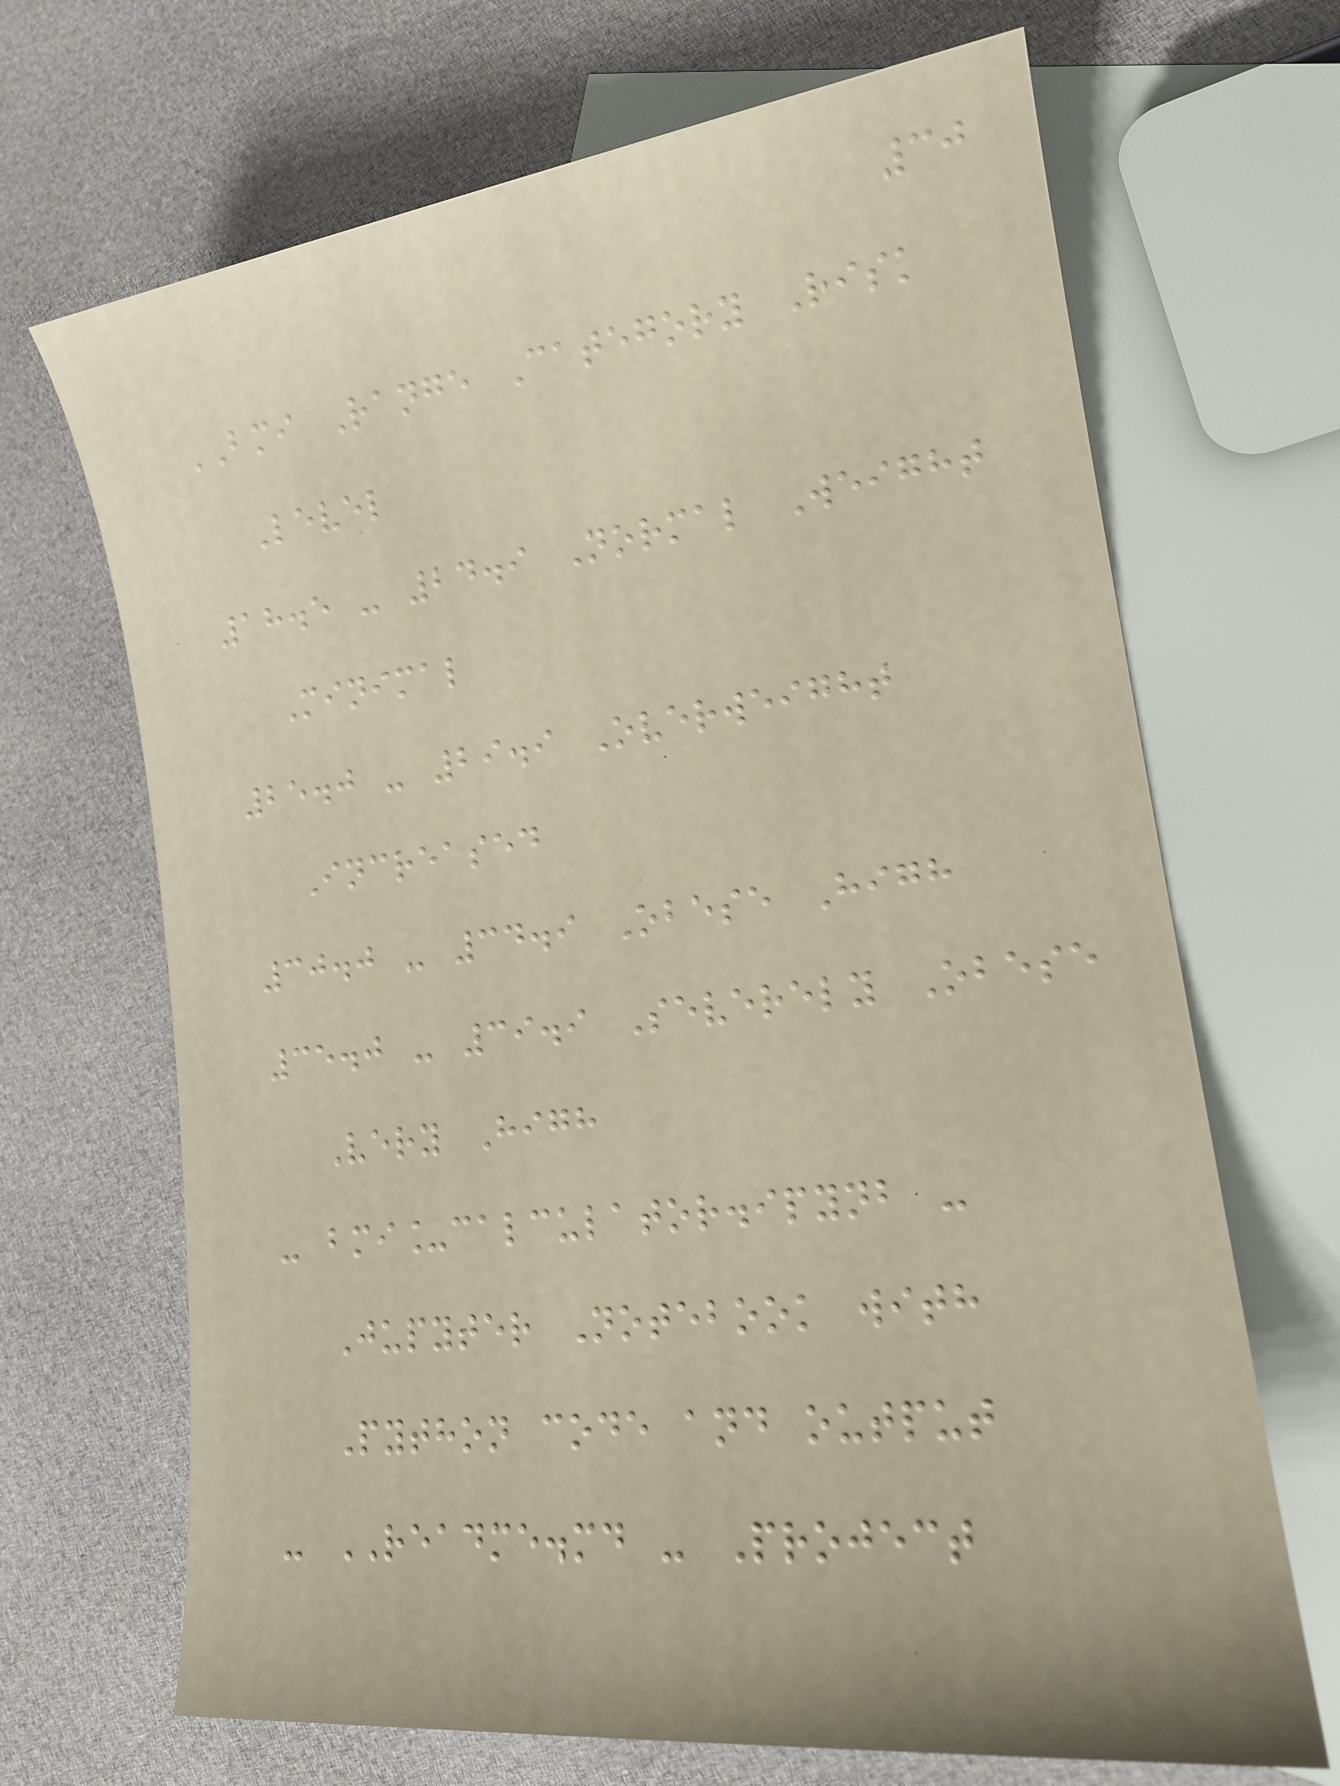30
BMI Range Category Risk
Level
18.5 - 24.9 Normal Weight
Minimal
25.0 - 29.9 Overweight
Increased
30.0 - 34.9 Obese High
35.0 - 39.9 Severely Obese
Very High
- bmi_calculator.ipynb -
Jupyter Notebook with
Python code and output
- README.md - Project
